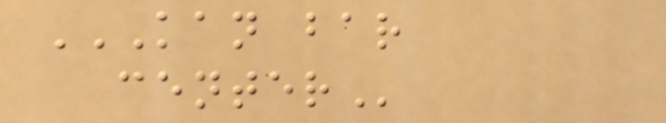KAN BAR
CENTER
